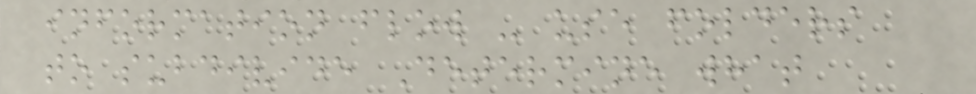information flow - use folders
to subdivide Determine what
